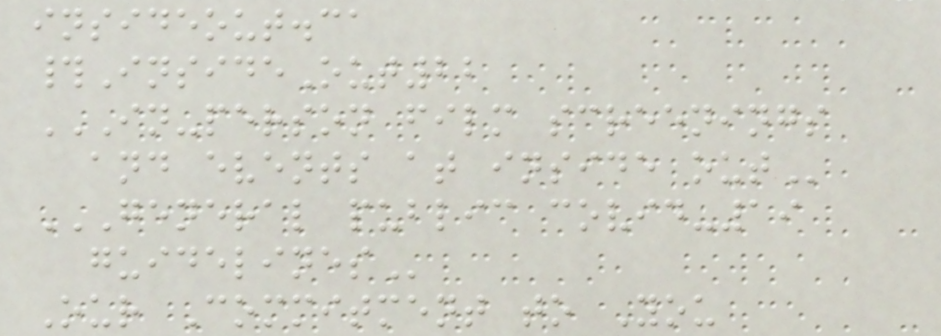insideout.ca
#InsideOut22
IN-PERSON FILM SCREENINGS
AND EVENTS AT INSIDE OUT
GENERAL PUBLIC COVID-19
GUIDELINES
Our Commitment to You
